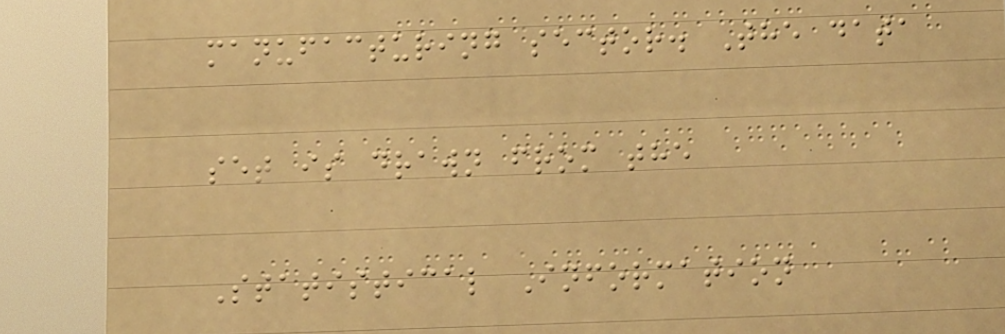manufacturing sector. The data
set is drawn from the
Statistical Information
